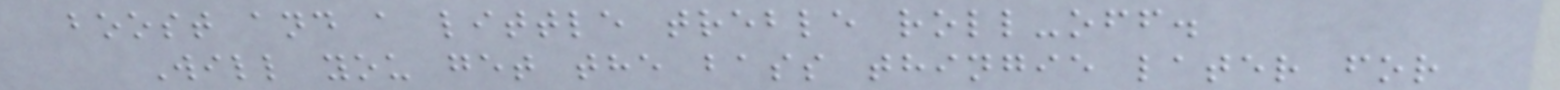boost and a little treble roll-off.
Will you get the bass thingie later for
